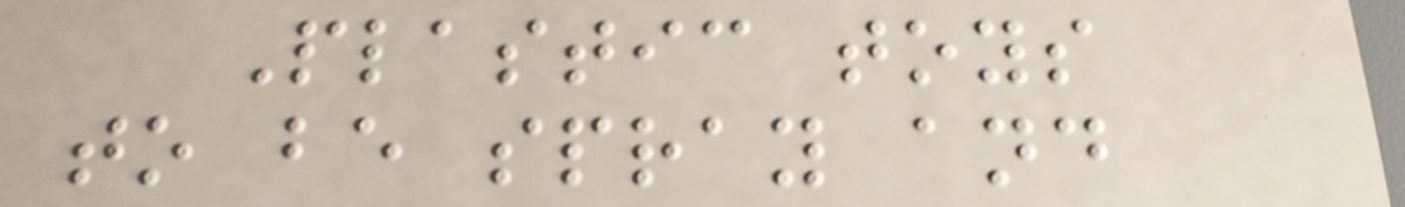Plastic toys
to be spray and
